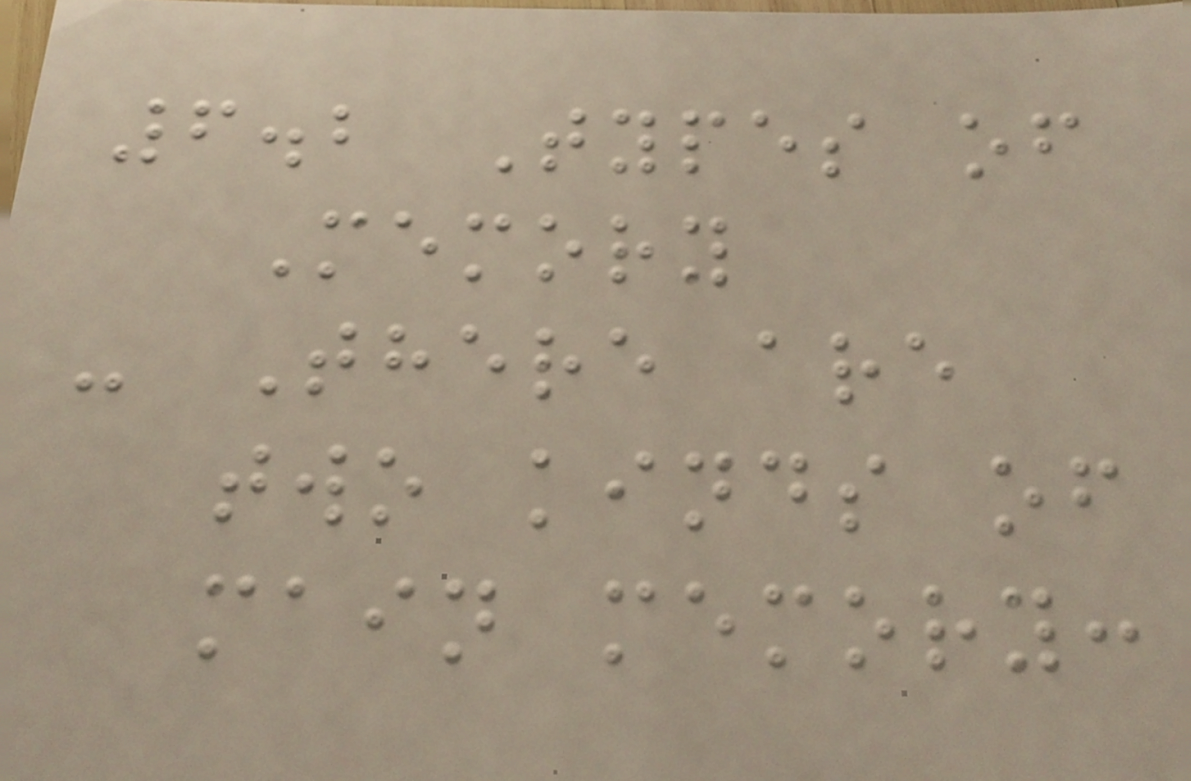6.2 Types of
Memory
- There are
two kinds of
main memory:
